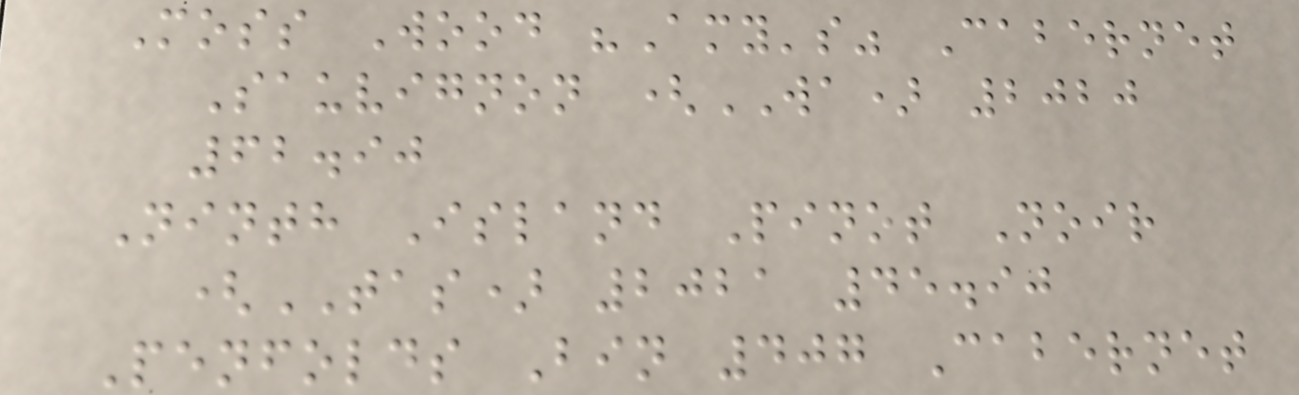Moss Wood "Amy's" Cabernet
Sauvignon (WA) 2020
62.90
Ninth Island Pinot Noir
(TAS) 2021 45.90
Penfolds Bin 407 Cabernet
